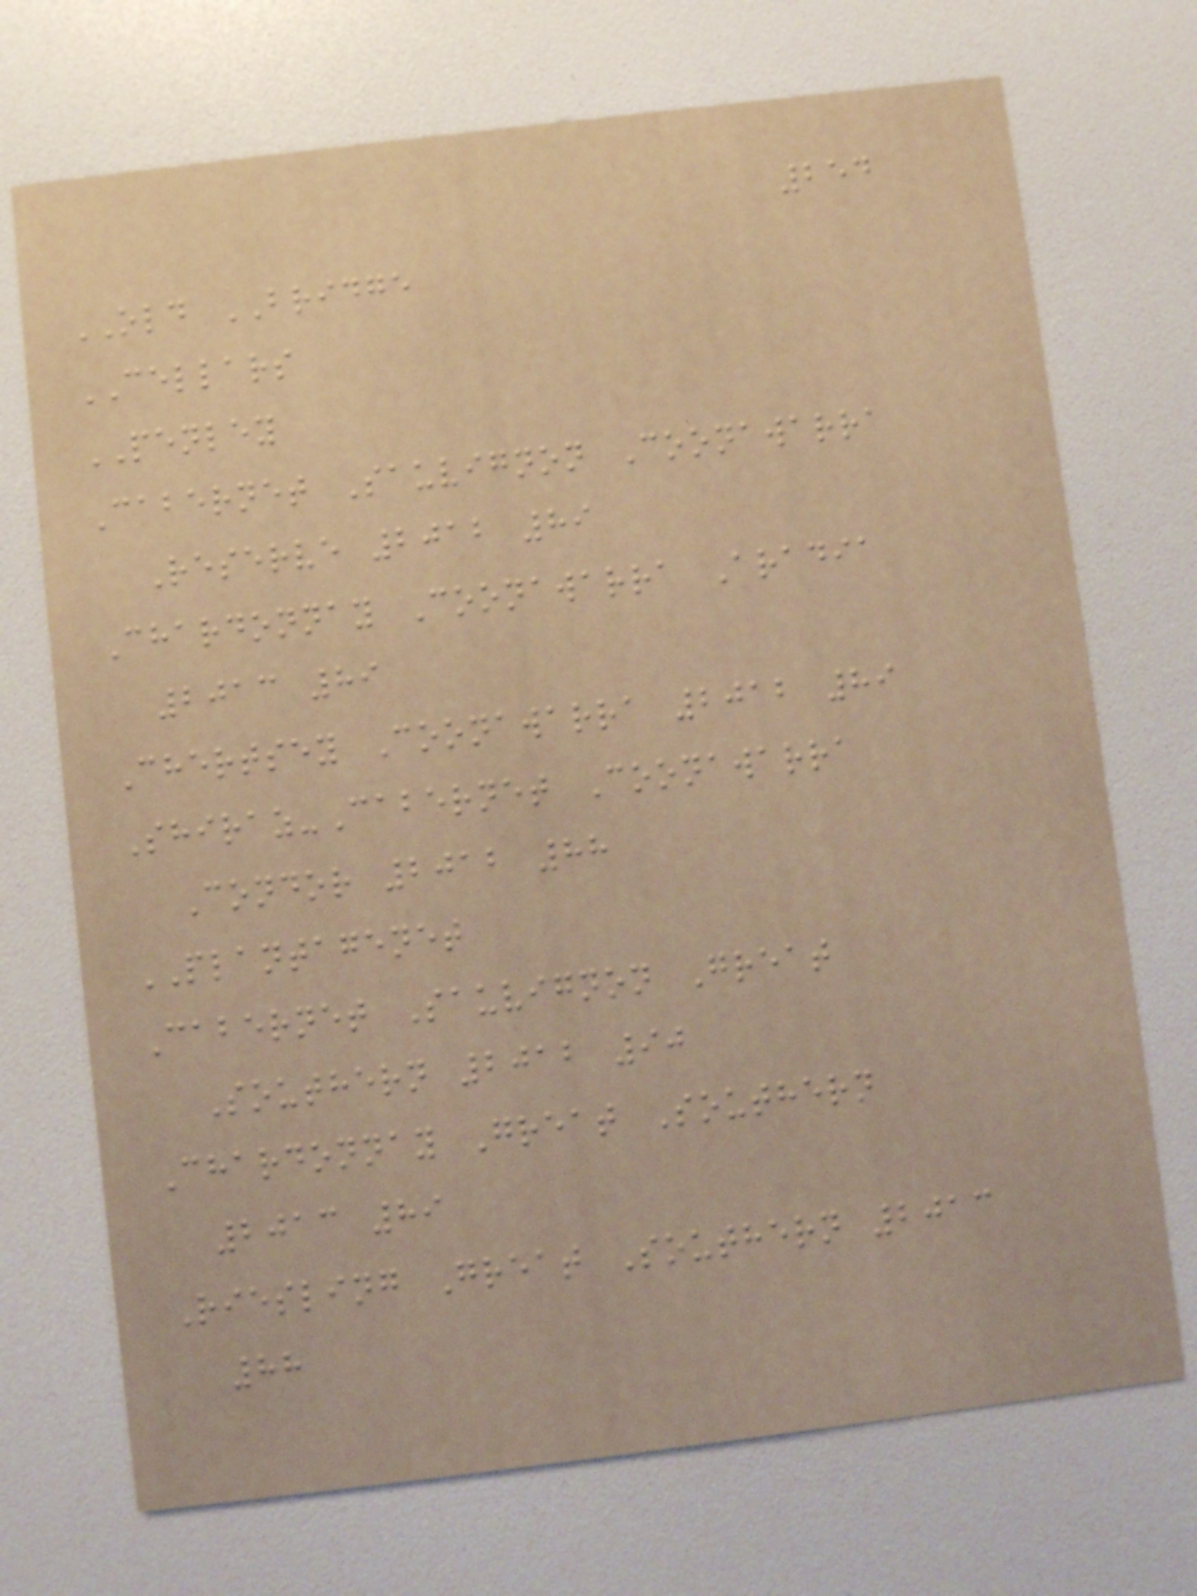254
OLD BRIDGE
CELLARS
PENLEY
Cabernet Sauvignon Coonawarra
Reserve 2012 89
Chardonnay Coonawarra Aradia
2013 89
Chertsey Coonawarra 2012 89
Shiraz-Cabernet Coonawarra
Condor 2012 88
PLANTAGENET
Cabernet Sauvignon Great
Southern 2012 90
Chardonnay Great Southern
2013 89
Riesling Great Southern 2013
88
